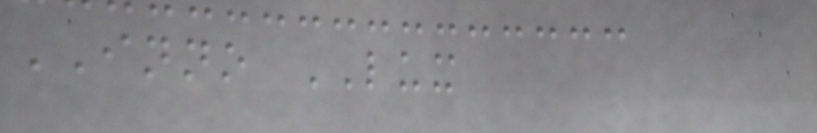INNO LUX
